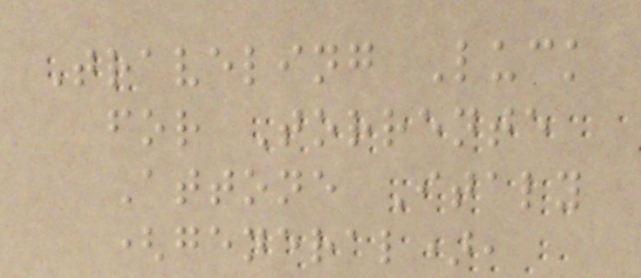Traveling Luck
for Torrente
Attone Italy
(general),
